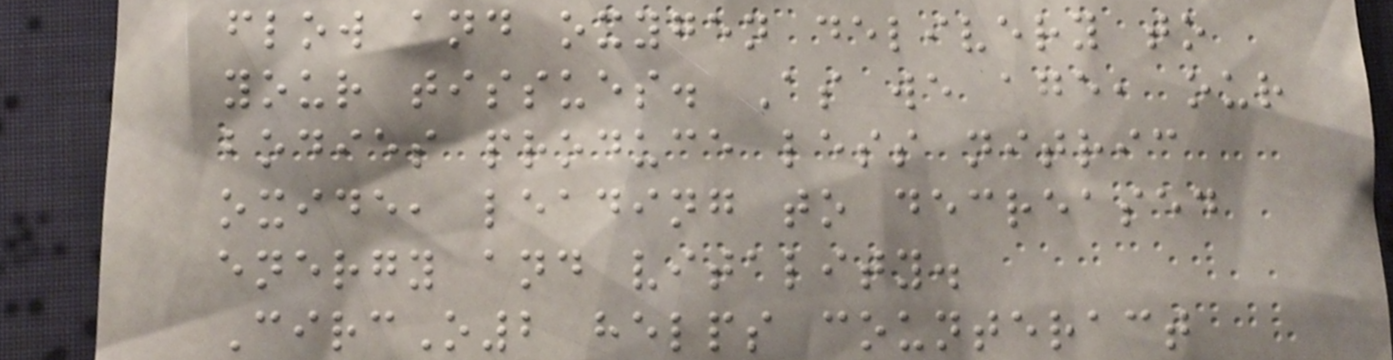flow and oxygen delivery to
your tissues. As we age, our
bodies produce less nitric
oxide, leading to decreased
energy and vitality.
CircO2 helps counteract
